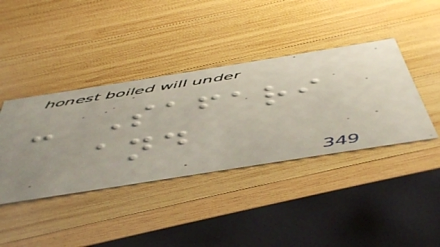- Safari
and
